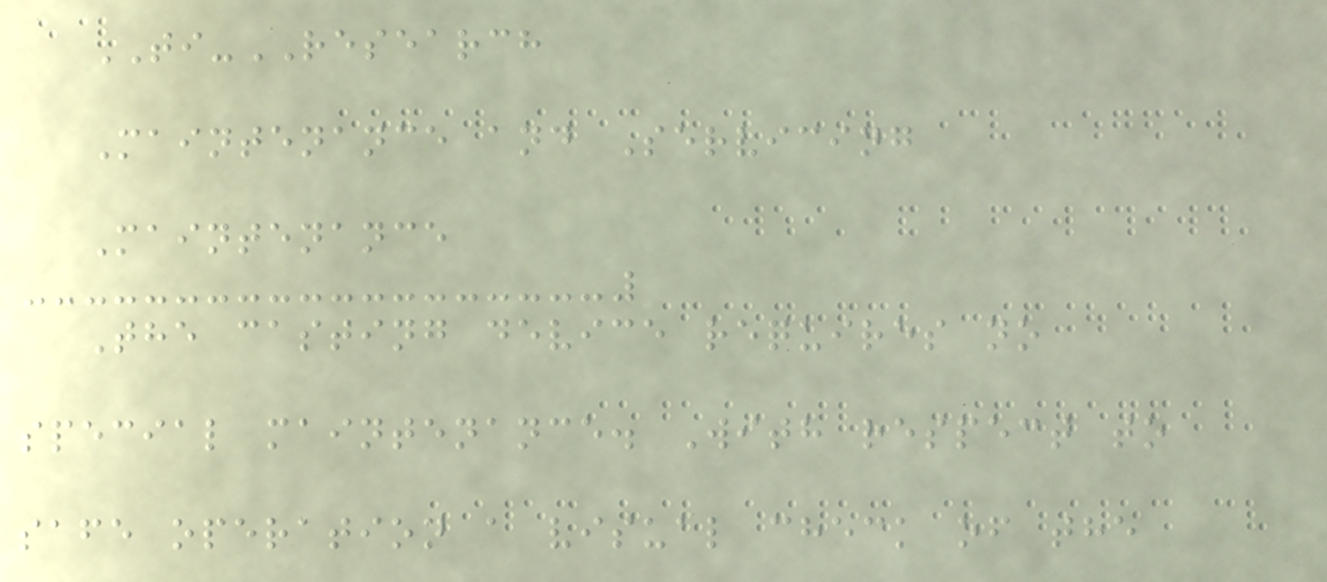TI-RESEARCH
Maintenance and Servicing
Maintenance
The casting device requires no
special maintenance. With respect to
safe operation a visual check of the
